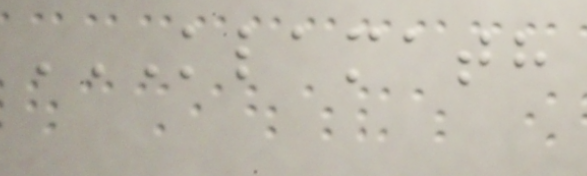KLAMATH
